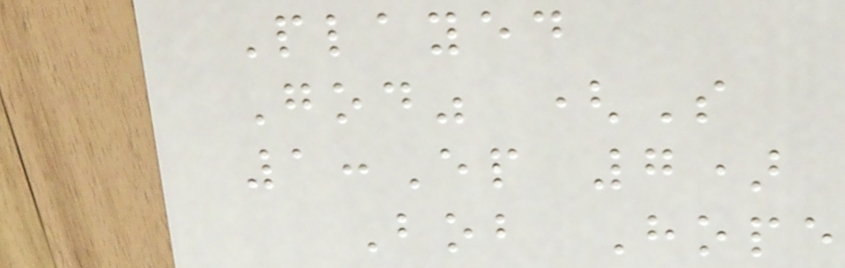Played
God" (S
1:Ep 7)
Bob Hope
